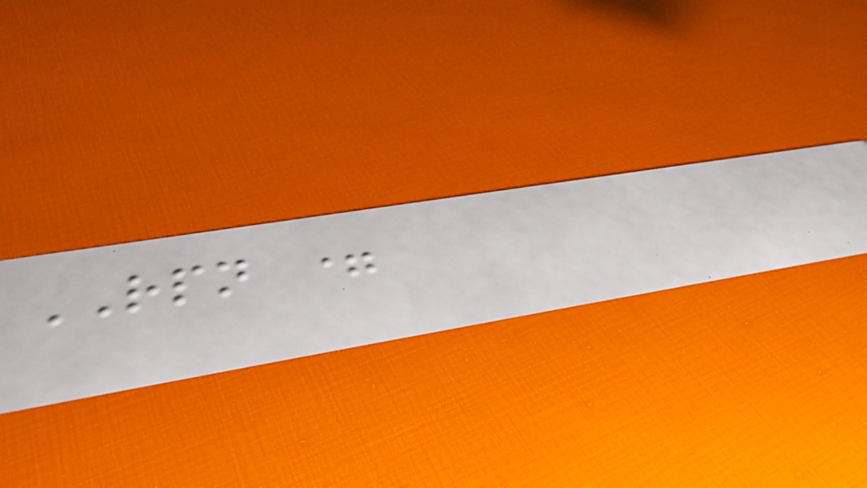RPN =
